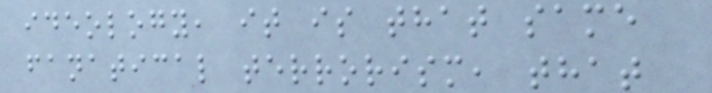ideology, it is that same
fanatical terrorism, that
